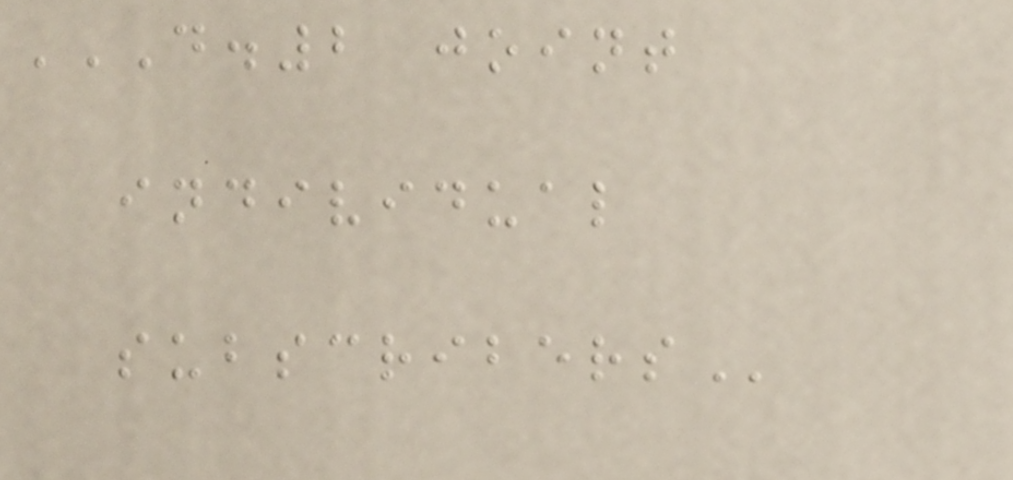D.2 JOINT
INDIVIDUAL
SUBSCRIBERS
